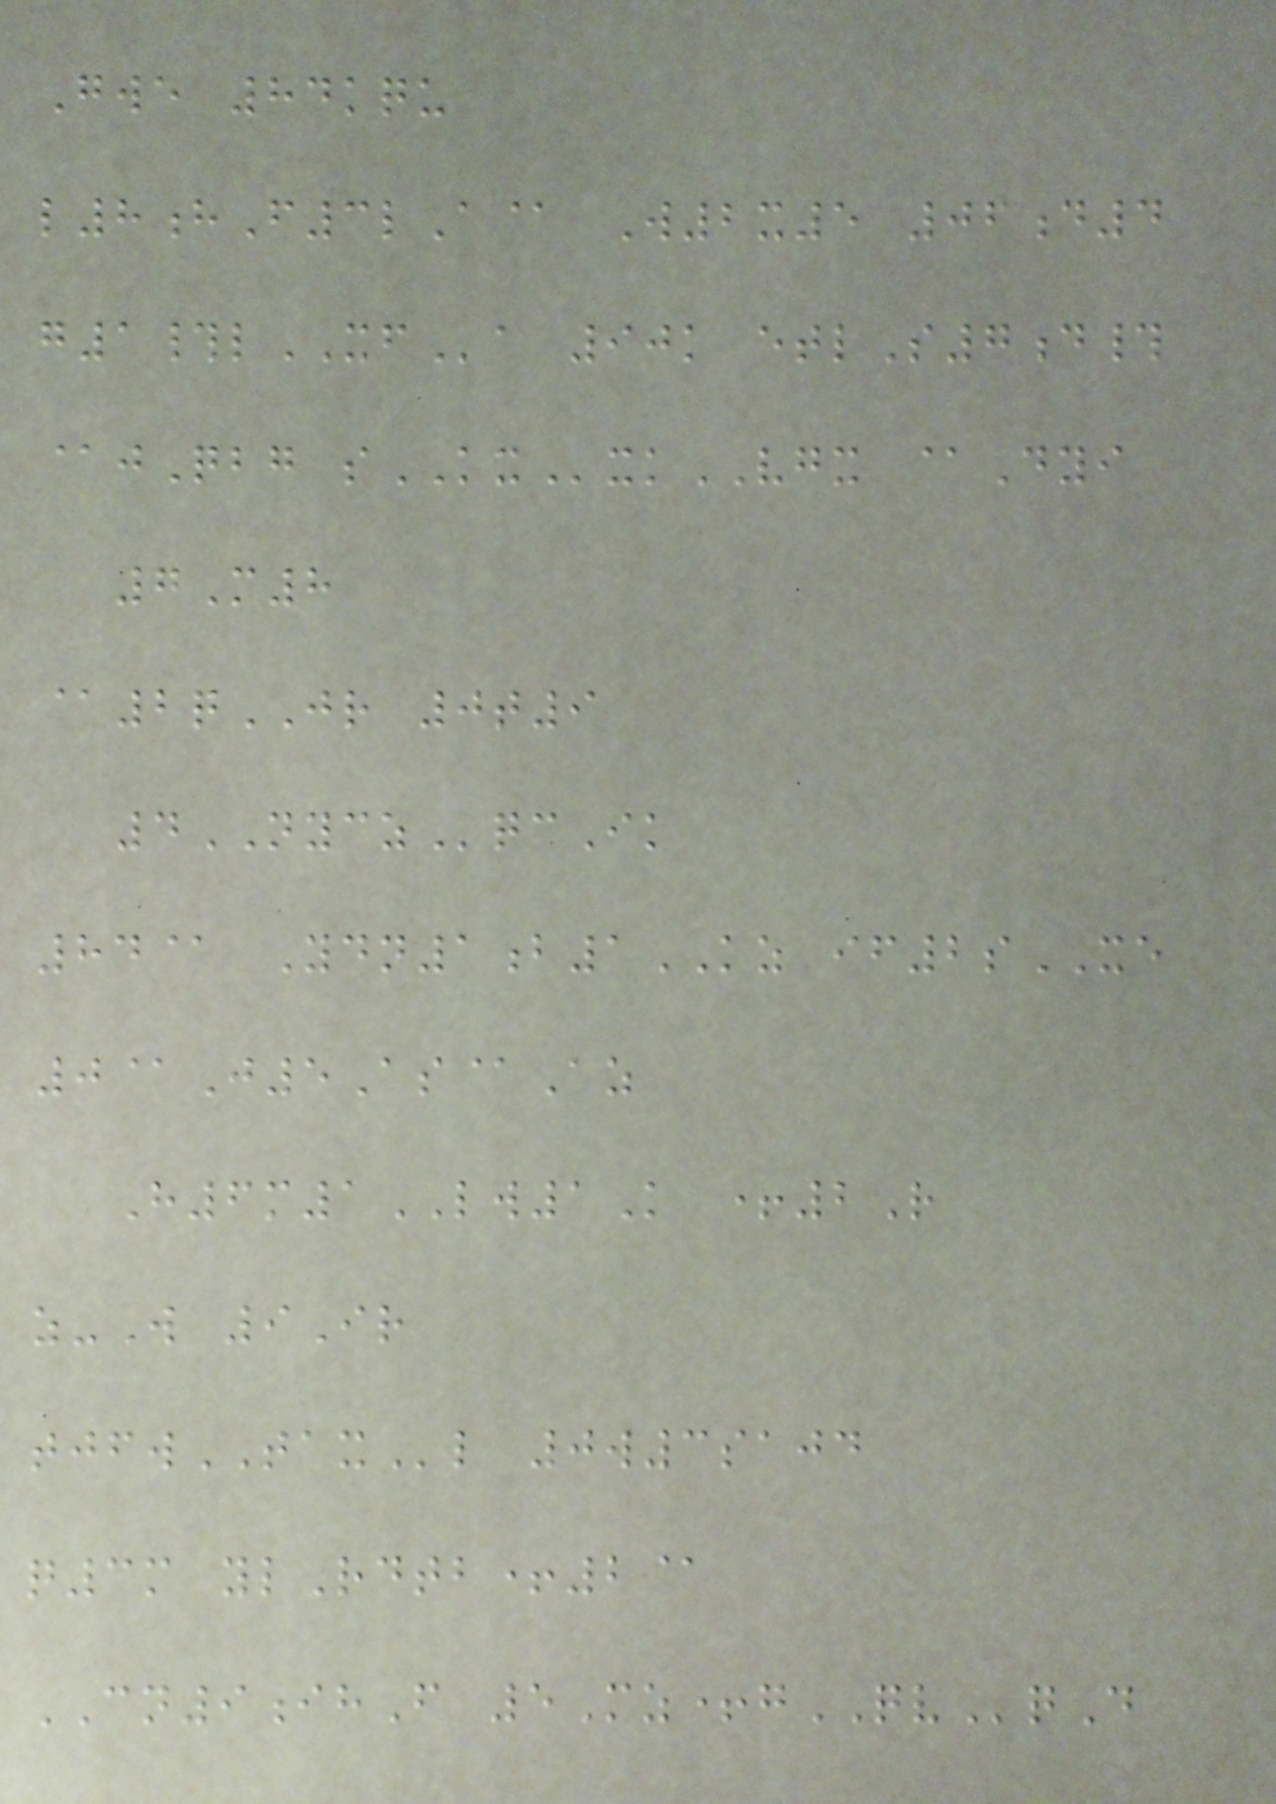Gwe 84kqu
l8hF3lA@ W2x5 06d4
g1#lXFa 90k etlS7d#
@jQbg sKXxkVGX @Dyi
7M8
@2qJR 0t9
4NYCZqcIk
84@ Ydn1b1KZ if2sXE
0@J5As@Az
H6m1LW1K +2R
z-W 9Ir
tjfwTAXl 0w3sajd
q3m ylRdtb+2@
CN9ihF 5Mz+gQVqD
